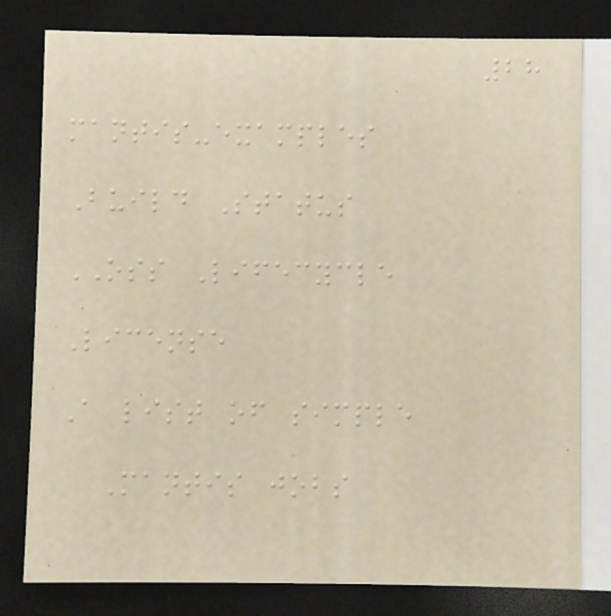28
mantis-examples
Build Status
OSS Lifecycle
License
A list of simple
Mantis jobs
